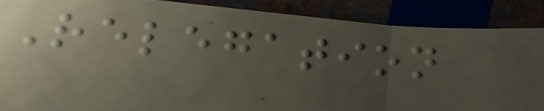Relegation
